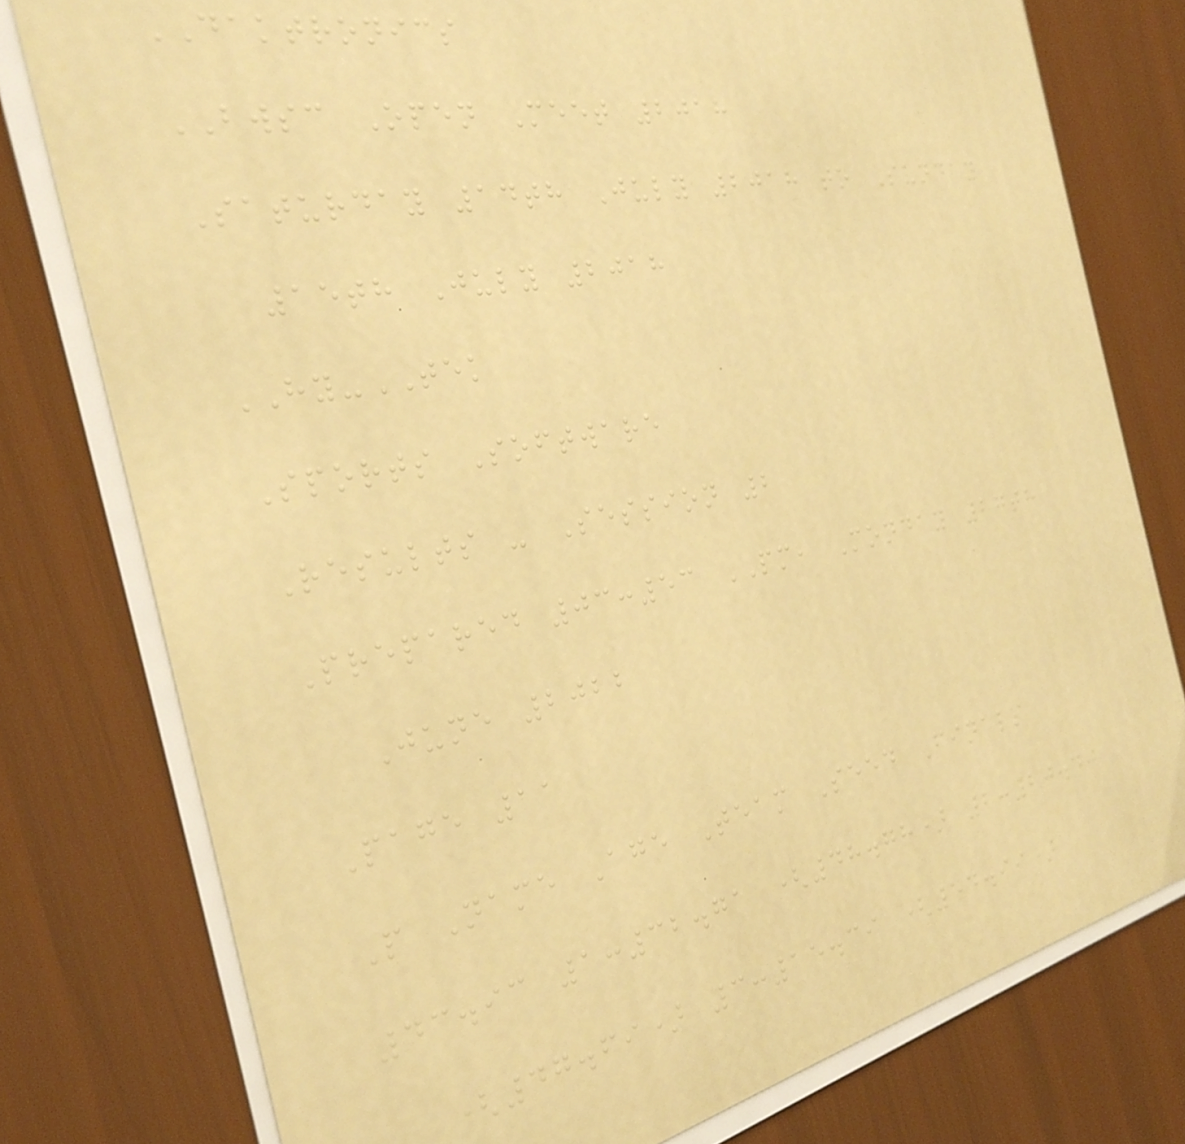DAKTRONICS
BWSC Open Meet 2018
Saturday 14th July 2018 to Sunday
15th July 2018
HY-TEK
Sports Software
Results - Session 2
Prepared 03:53 PM, Monday 27th
June 2022
Page 11
P Name Age Team Seed Finals
43.93 1:32.71 (48.78) 2:20.40
(47.69) 3:15.39 (54.99)
